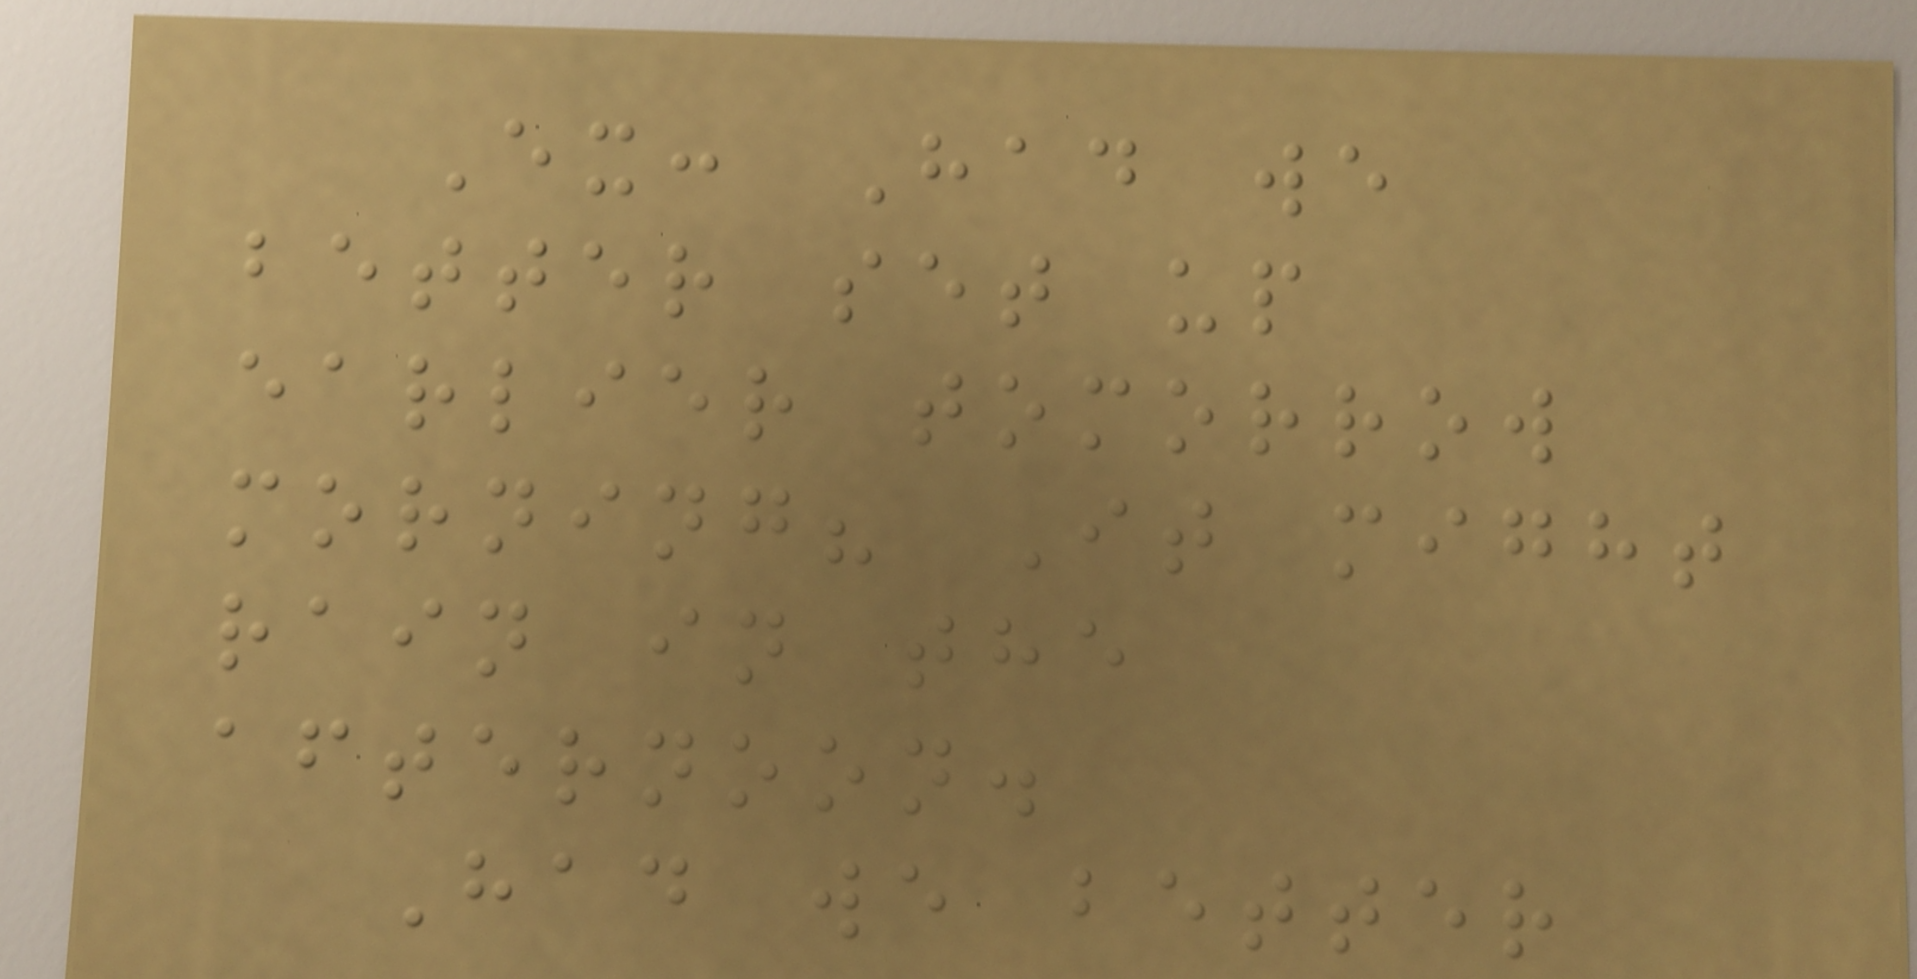Ex: Had we
better set up
earlier tomorrow
morning? It might
rain in the
afternoon.
Had we better
